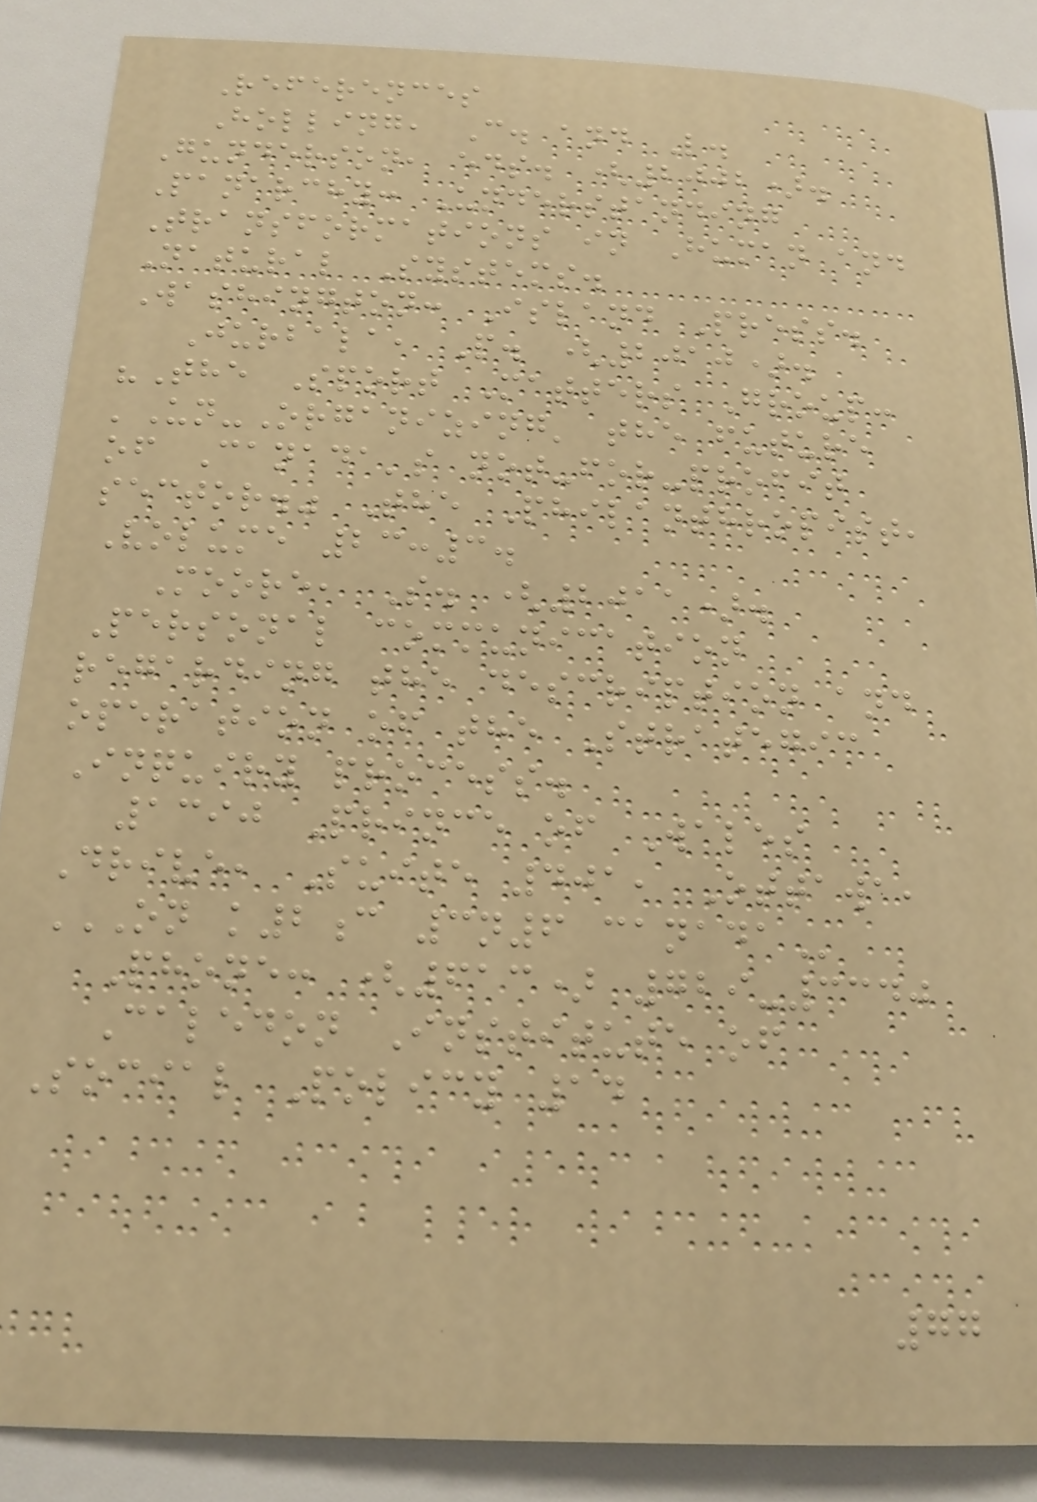References
Holling, C. and L.
Gunderson, eds. (2002).
Panarchy: Understanding
Transformations in Human and
Natural Systems.
Washington: Island Press.
Jurbala, P. (2010).
"The Sport Matters Group:
'Un-Organizing' the future
of Canada's not-for-profit
sector." The Philanthropist,
Volume 23:3.
Moore, S. (2011).
Personal communication
regarding the description and
operation of the Strategic
Inquiry process.
1390 Prince of Wales
Drive, Suite 401, Ottawa,
ON K2C 3N6 CANADA
Phone: (613) 729-3340
Caledon Institute of
Social Policy 14
77
